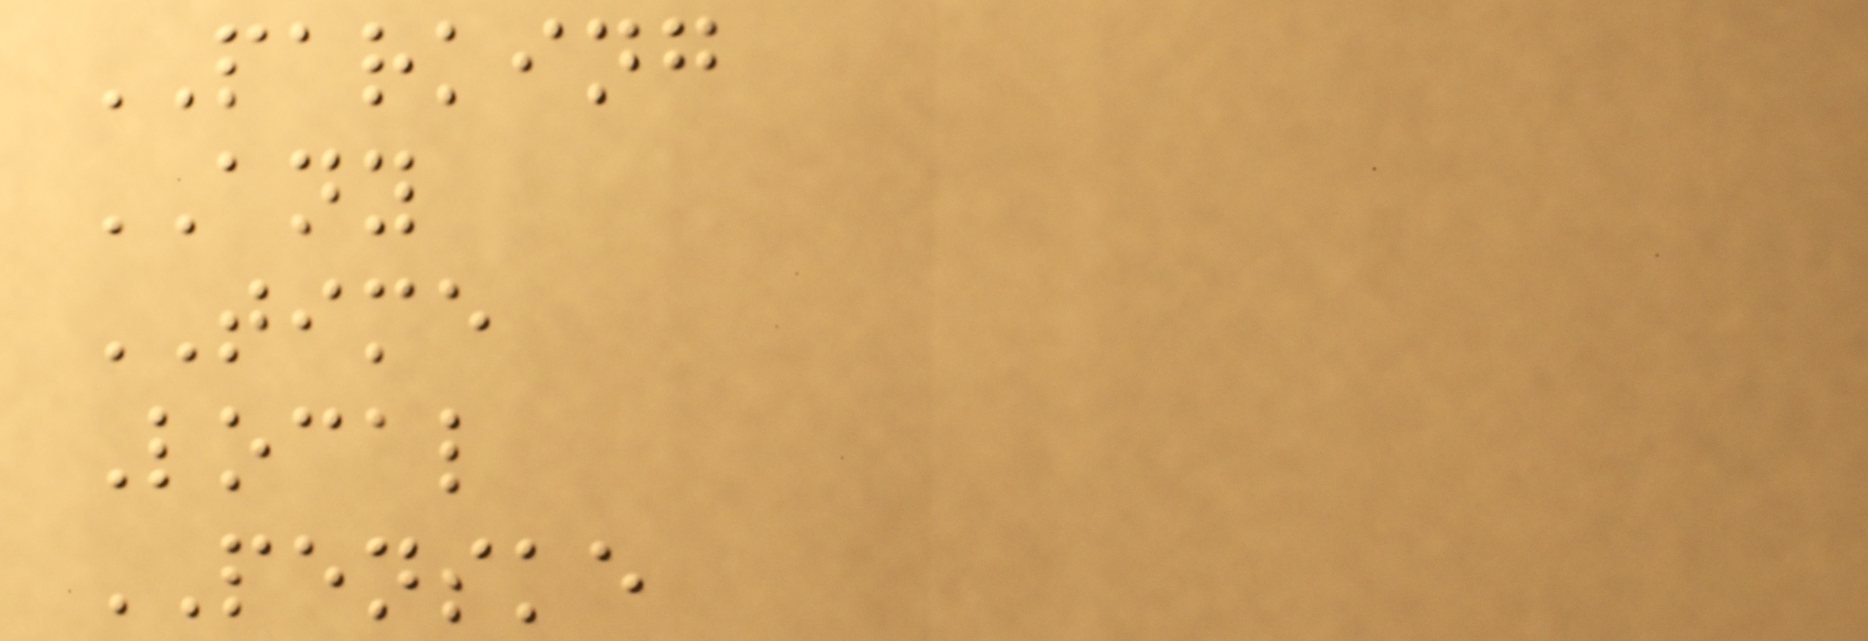PARKING
ANY
TIME
Local
PENSKE
